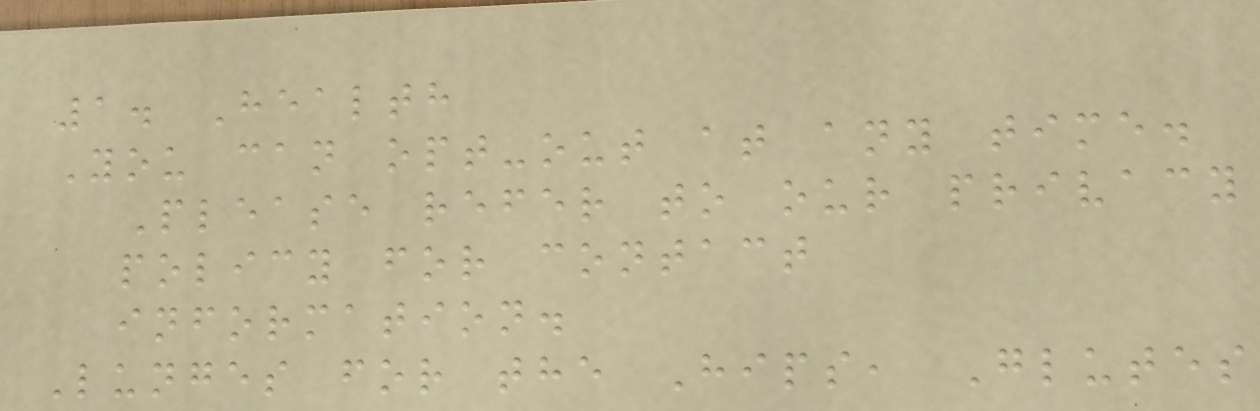1. Health
You can opt-out at any time.
Please refer to our privacy
policy for contact
information.
Lunges for the Hips, Glutes
